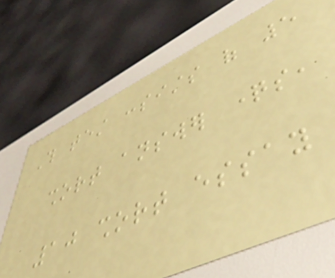This test consists of 5
short answer questions,
10 short essay
